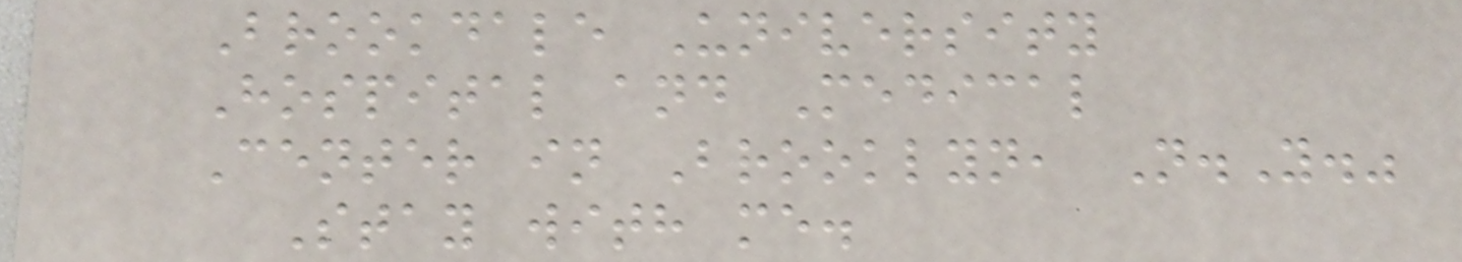Brookdale University
Hospital and Medical
Center in Brooklyn, N.Y."
Stay with me.
